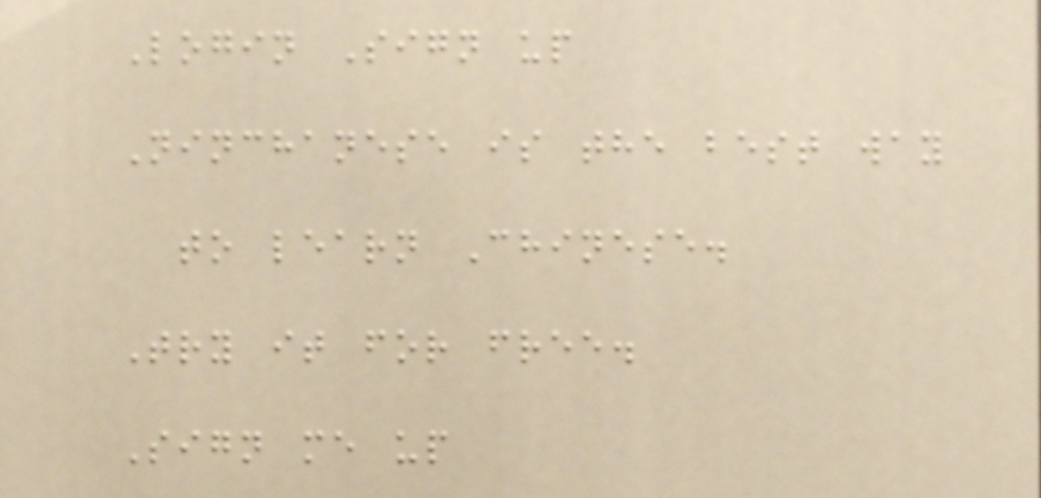Login Sign up
Ninchanese is the best way
to learn Chinese.
Try it for free.
Sign me up
